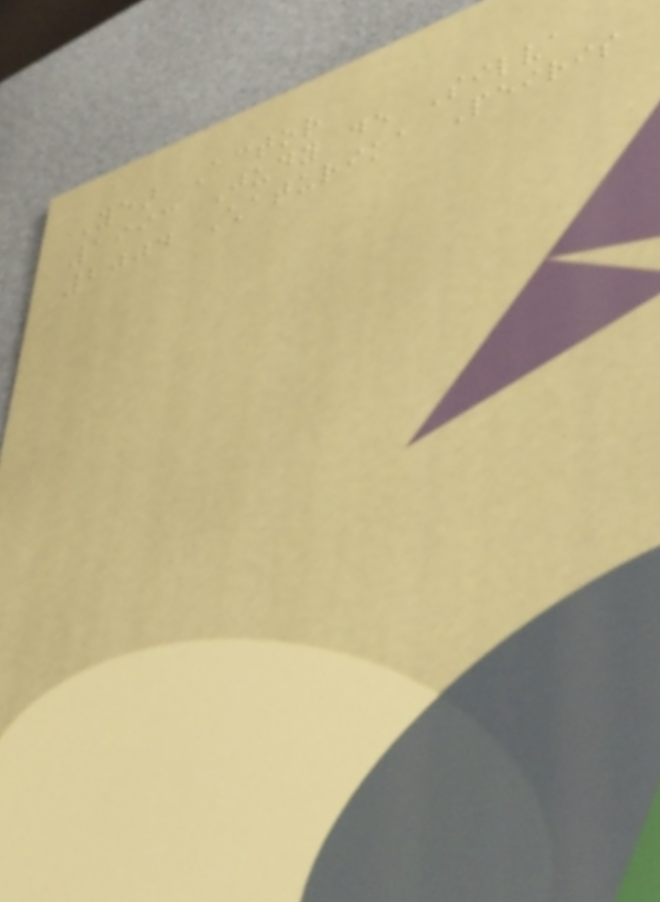Year Actor
1993 Judy de Silva
2004 Chaturika Peiris
